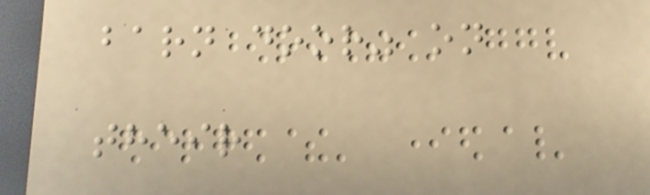barn door" on
their
